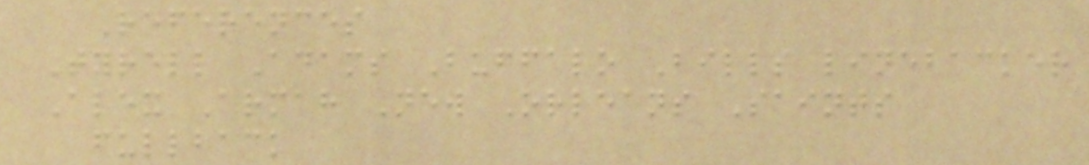References
Tyrell Adams Buffalo Bills linebacker
Alex Armah New Orleans Saints
fullback
